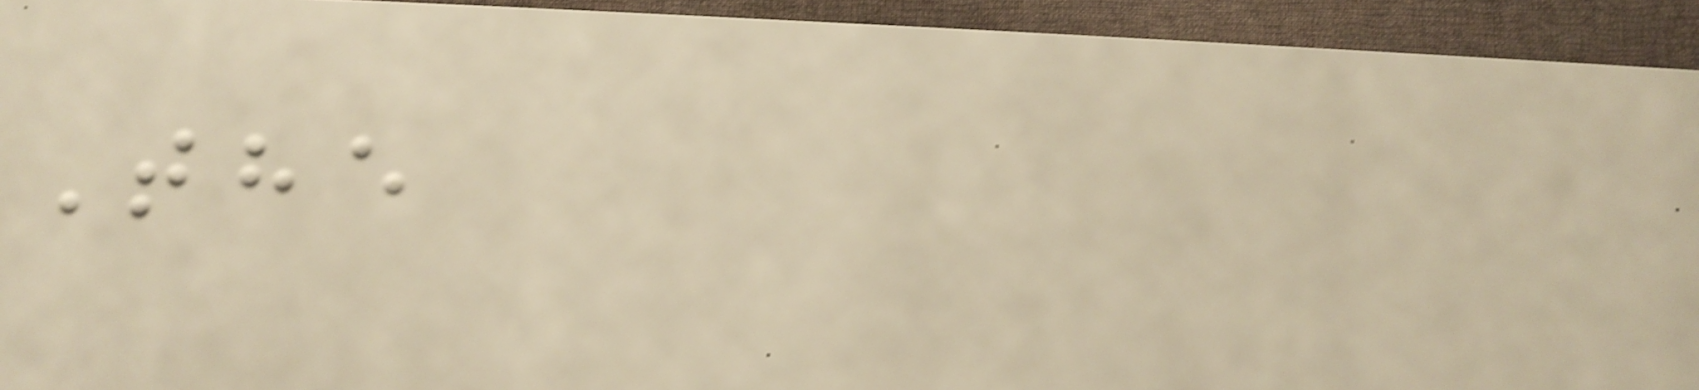The
